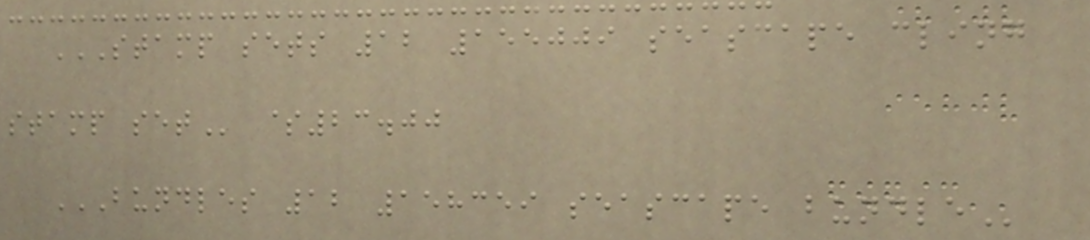STAMP SETS 12 155009 SEASCAPE CLING
STAMP SET $23.00
BUNDLES 12 158359 SEASCAPE BUNDLE
